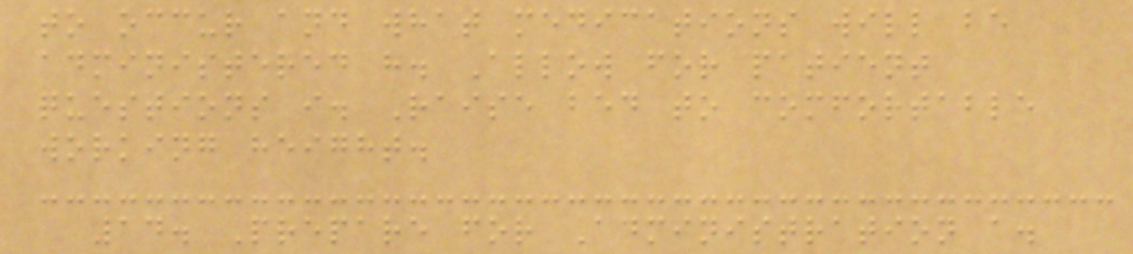to occur and what medications will be
administered h. Allow for patient
questions i. Raise bed to comfortable
working height.
14. Prepare for Administration a.
